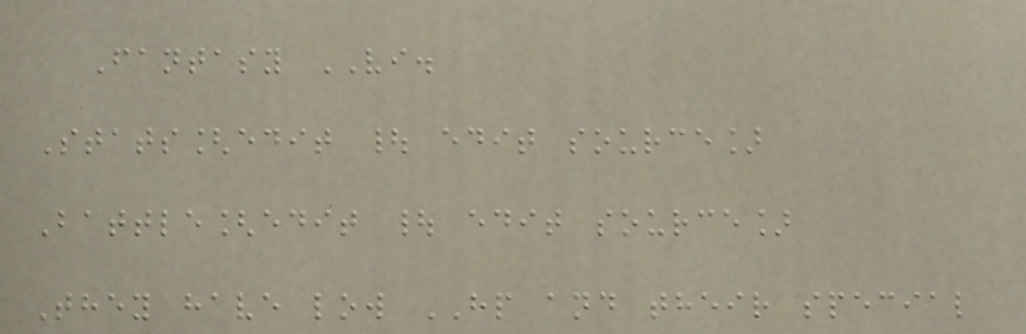Fantasy VI.
Stats[edit | edit source]
Battle[edit | edit source]
They have low HP and their special
